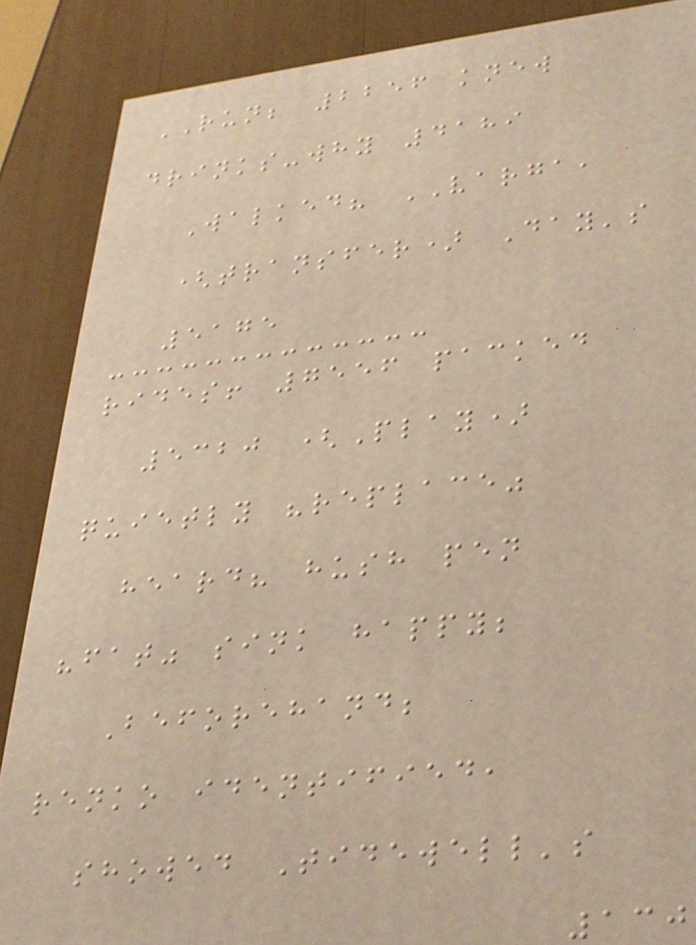RUN; 2256 knew
drinks-why 4189
Walked? VARGA,
(transfer) Day's
5175
rides! 7556 packed
5320 (Play)
quietly "replace"
heard? hush pen
"fat" sink happy;
Beforehand;
renko identified,
showed Tidewell's
130
